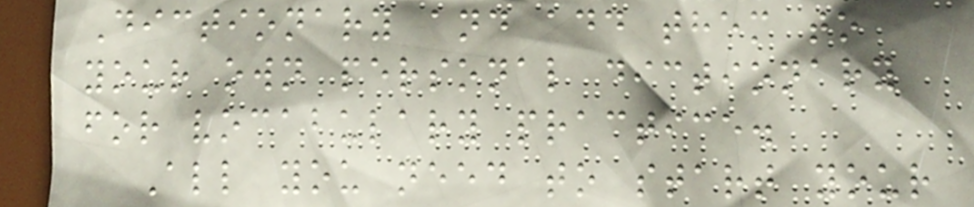Dictionary and add them to
your own personal dictionary
for vocabulary practice.
All you need to start your
